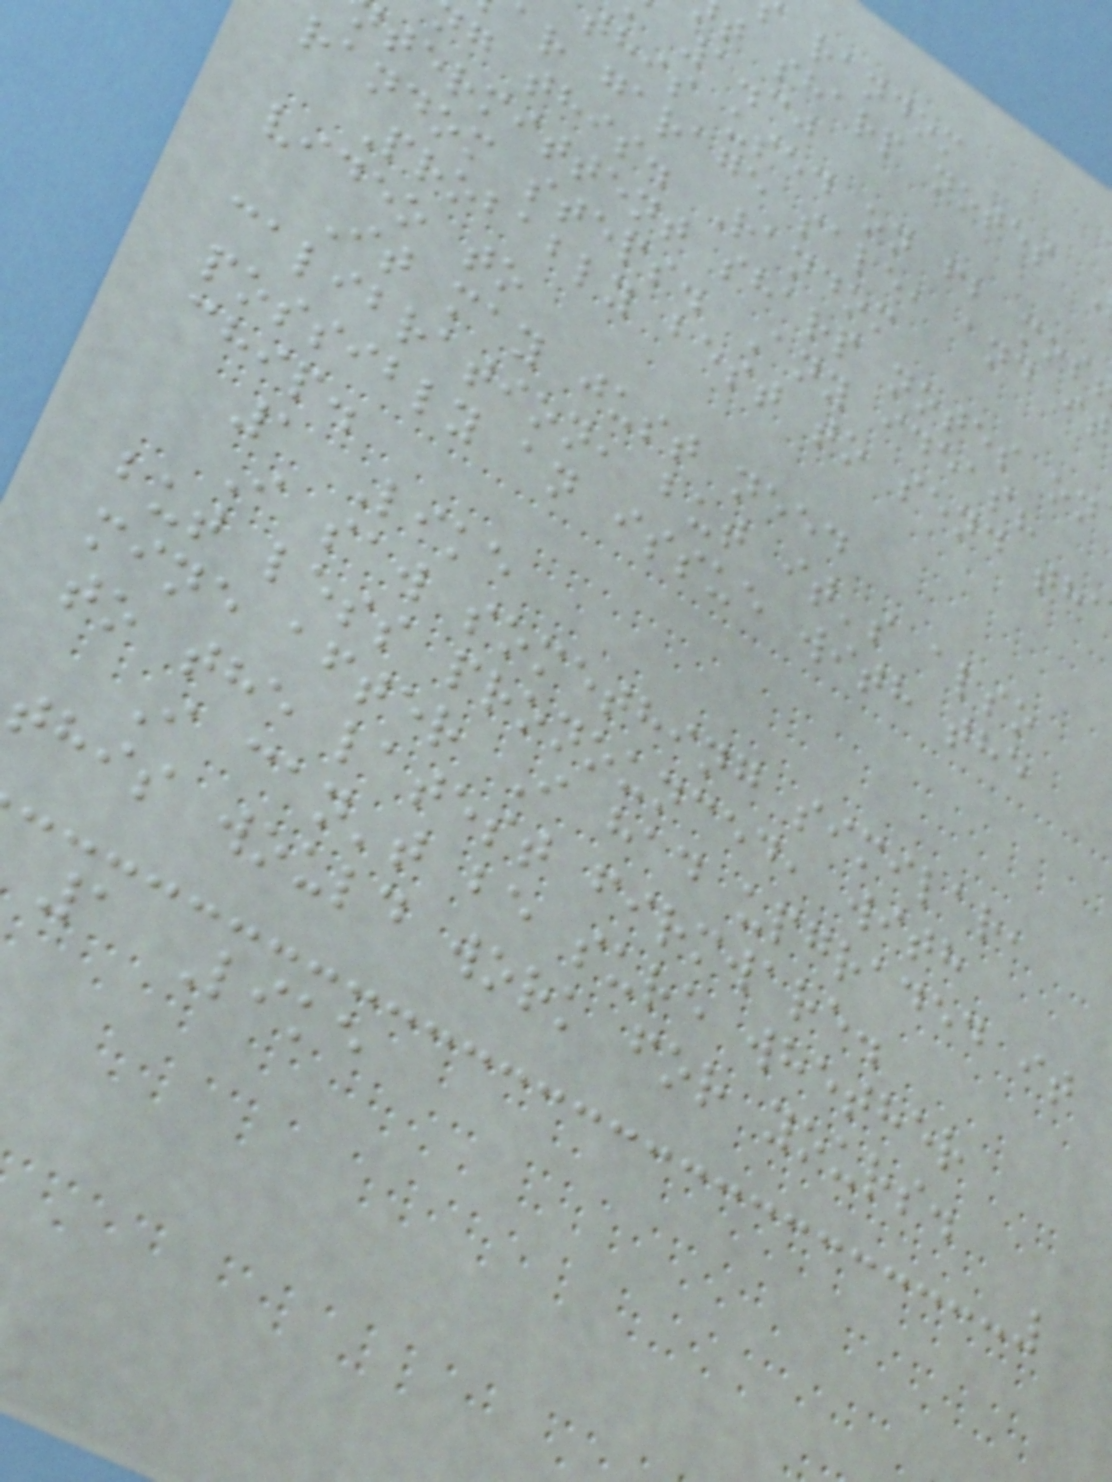random
t sharp notes
1.30
this used on fb mos
ar garage sale, and it
g this. Random
termittent sharp notes on
random steps. Any ideas?
Probably best to send tha
video to
It may just need
calibration, but it's also
possibly an issue with the
chip.
1 Like
I saw something similar,
but less pronounced, with
mine after I had upgraded it
to the latest firmware.
I can't be sure whether
this would work for yours.
1 Like
